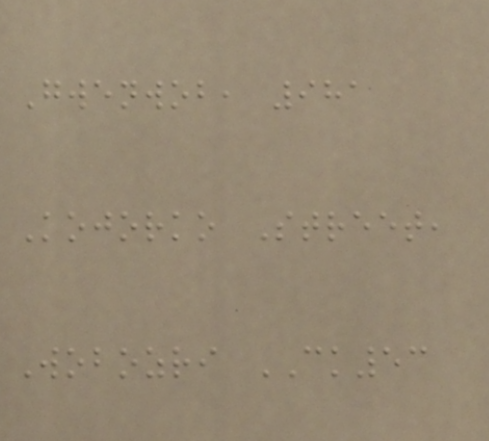Gwenwob, 981
Kojorko Street,
Wobozri CK53
